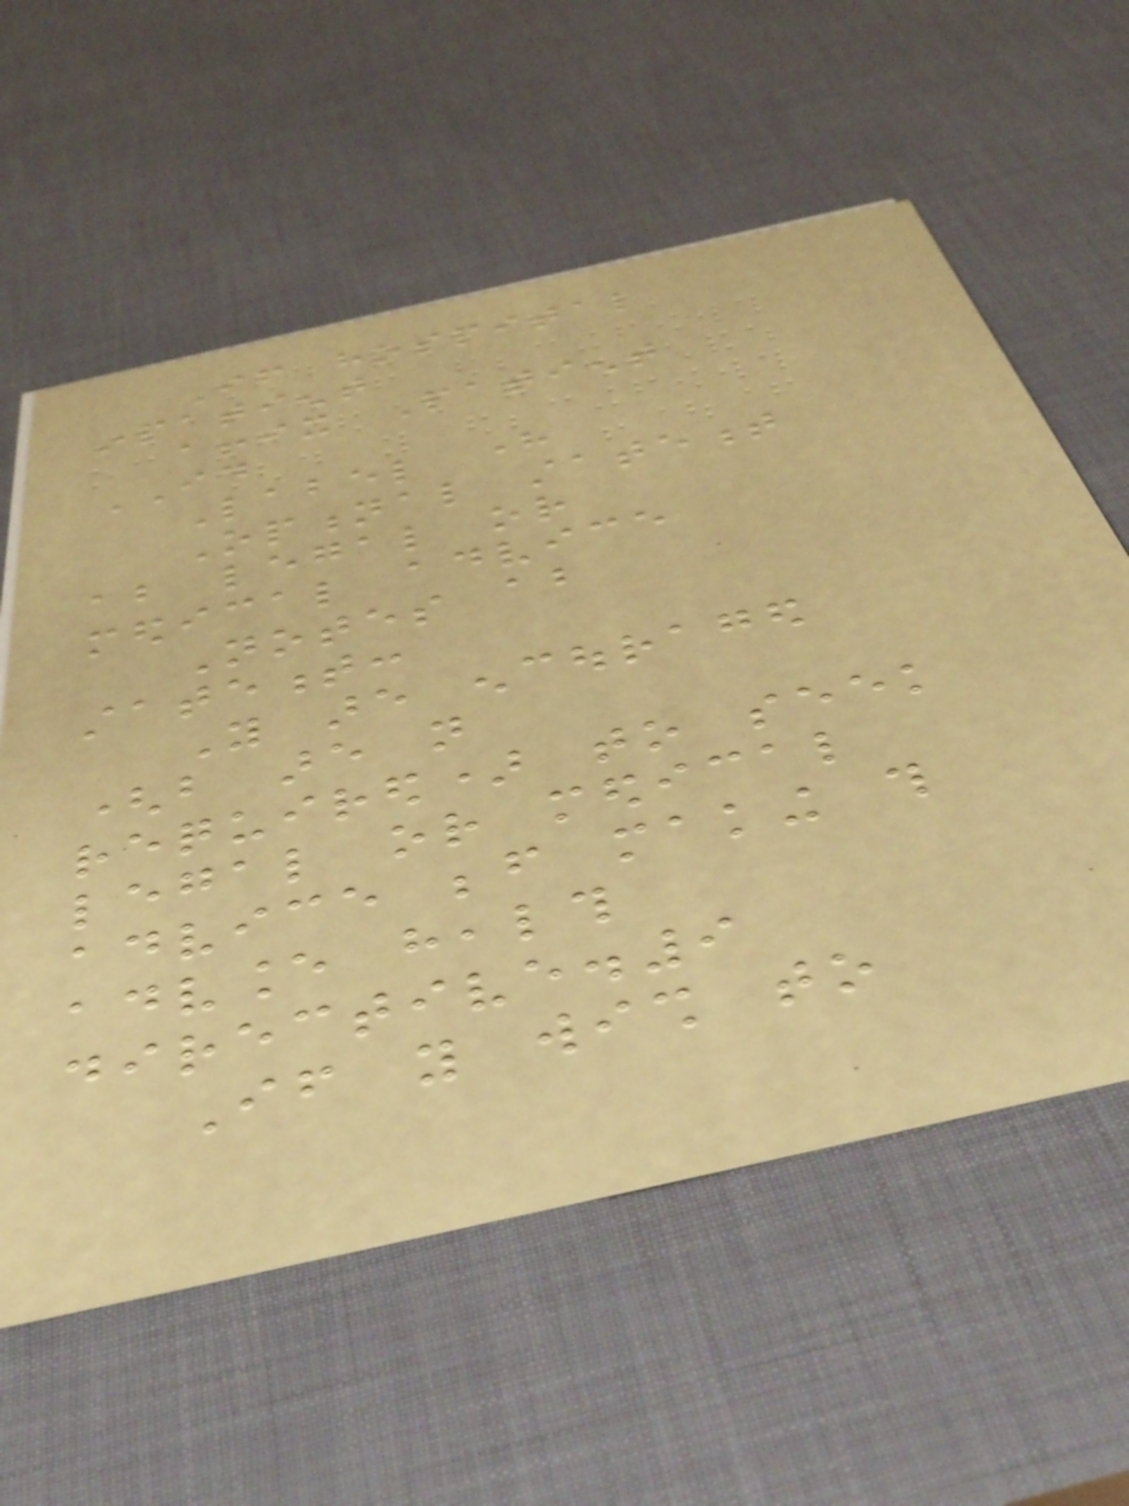If hospital
inpatient
affix Patient
ID
Label here
Optional statement
about legal or
medical advice
Notes about
statement:
You are encouraged
(but are not
required) to seek
legal or medical
advice before making this
advance health
directive.9
If you wish to
